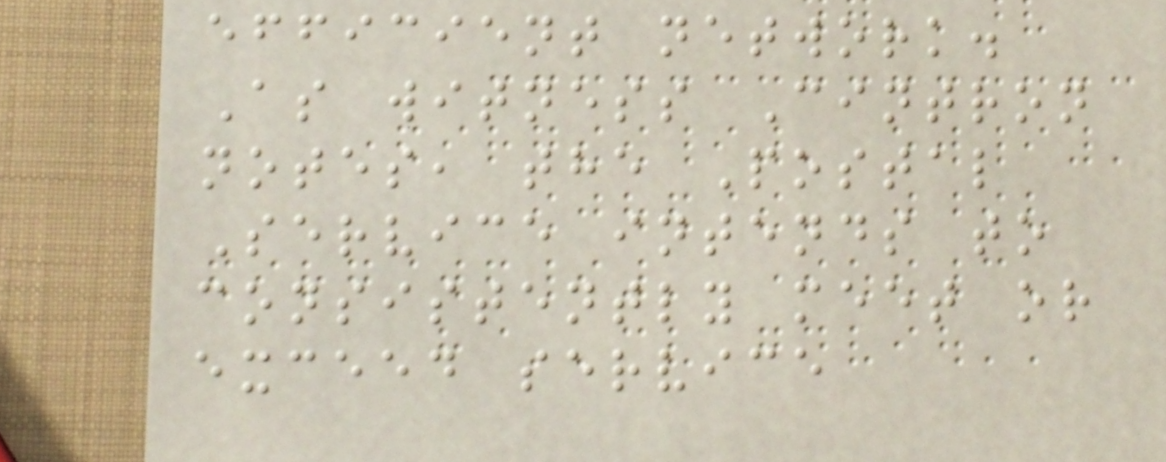efficient network.
As witness Cintron
notes, the Postal
Service intends to
consistently meet or
exceed service
